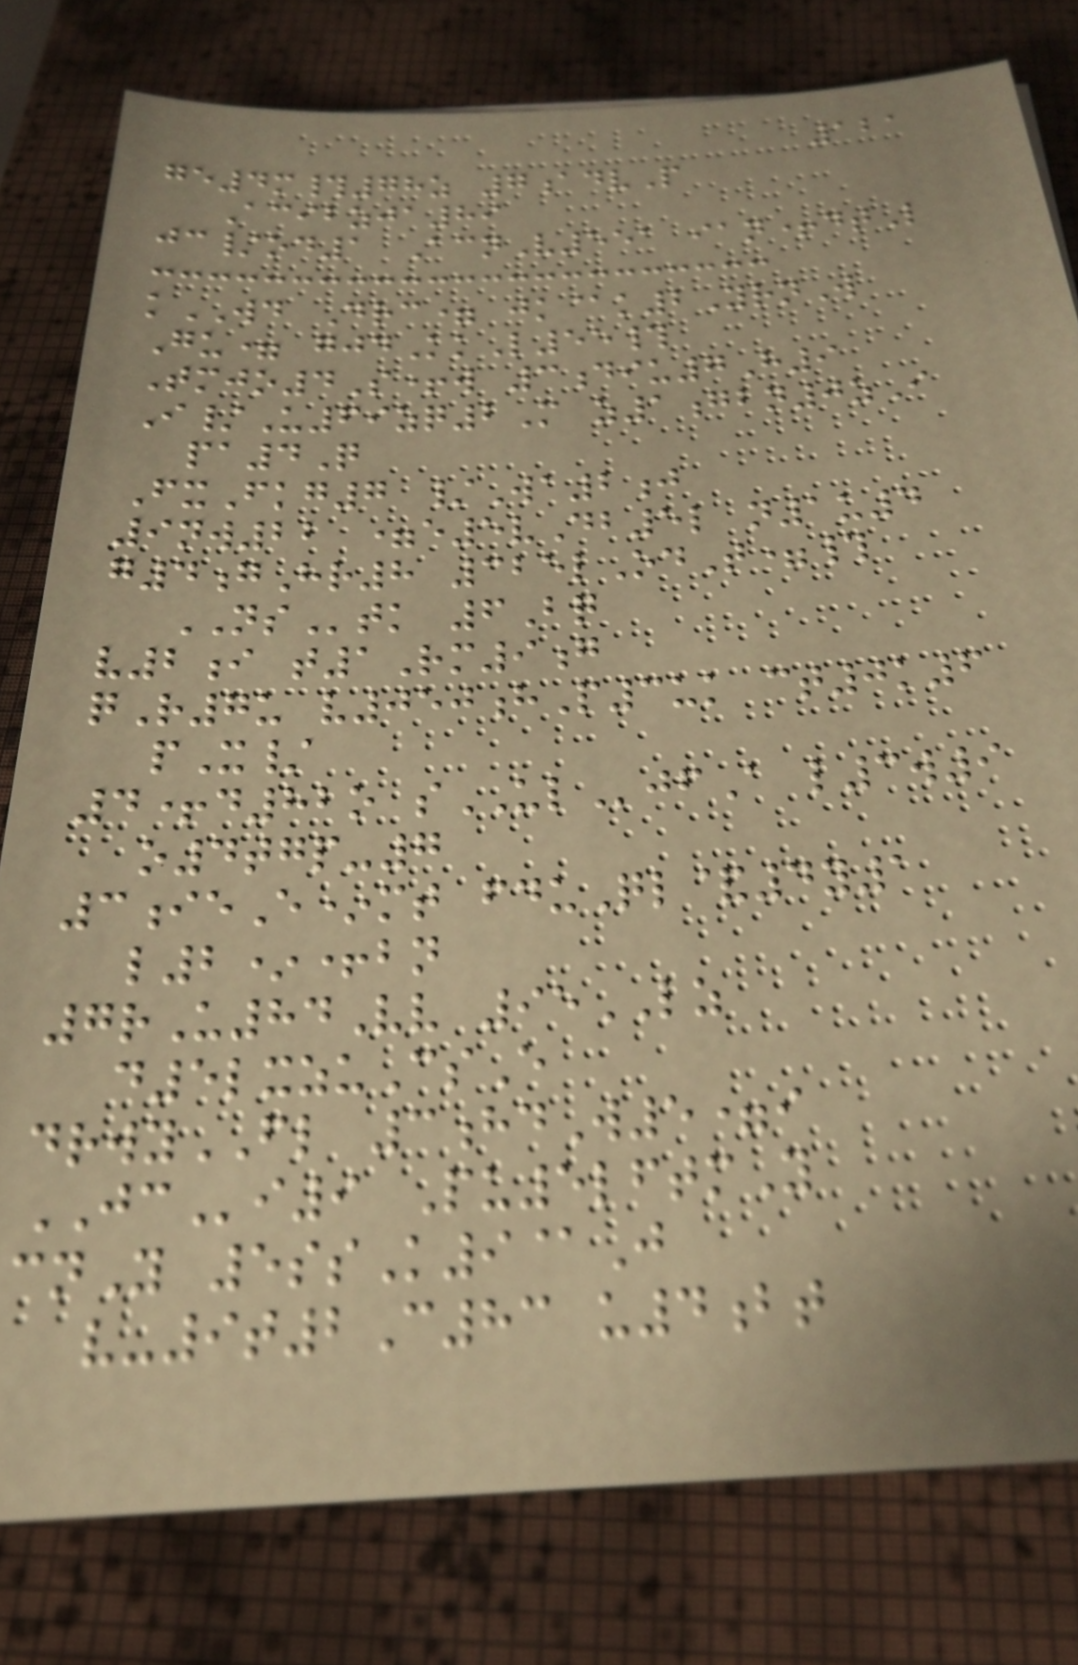121
ge4m#78z 7advP
Acibzja89
jc/od1 AcnV551 ian+dtL
kWD Drc= jk@k2YrnW
Gu= gjdKkL55#
Tmjo4S+w 3diu7H9
I/U69zq2M z1gbn0zI
pa4Q
FxFkg7 /Wa2j
9nw22 =e5vDb5l n1u4
g4gHr8 325lOdT=#
NStk 6Bq
v2i t1Rm9g
qR7u v050hP3uk ct0k6
pX/
4+d82o sULjfA l3w9
o4tgp-7
3ieE*mt fduQl&4y1
l2*+bn
7rU84Vv 95LZ
d5lxzuCsE
drwyFL 3hdW5=i
JCi9 Pu5lftmY
cnY 5ssK9@J
v-9t2C83 u4bt
